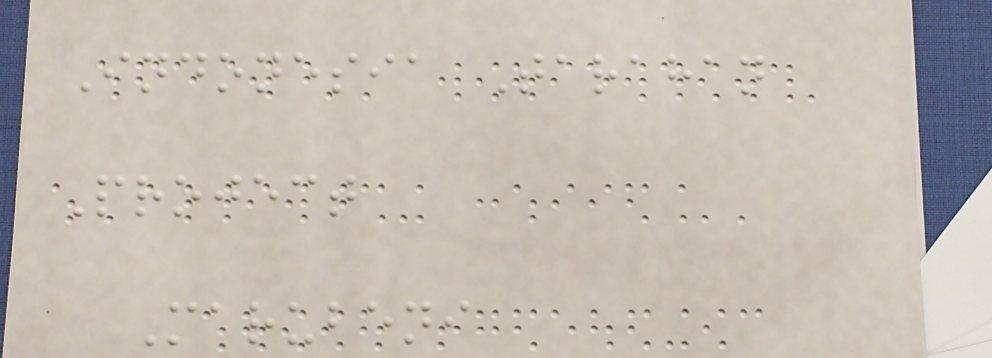Indonesia Tarahan
Project
Marubeni
